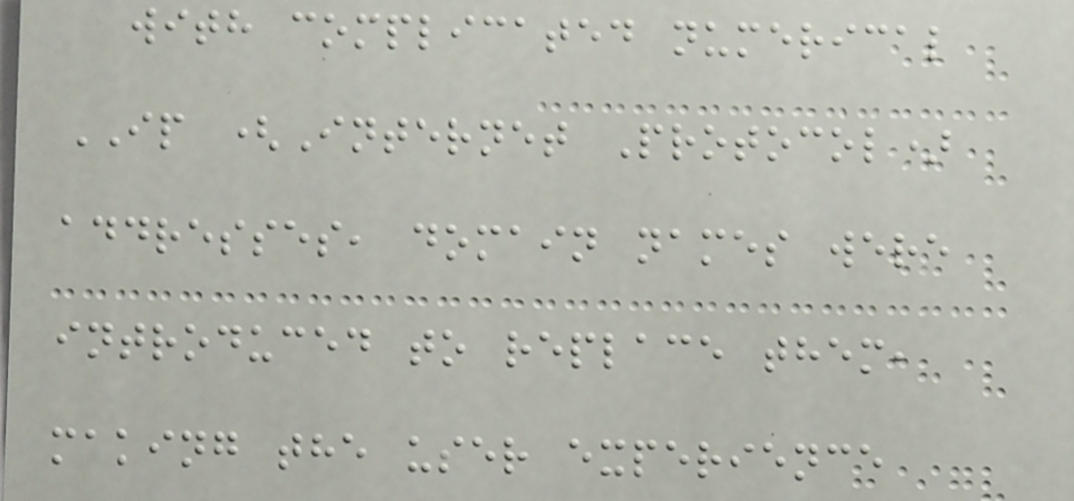with complicated numerical
IP (Internet Protocol)
addresses, domain names were
introduced to replace them,
making the user experience
